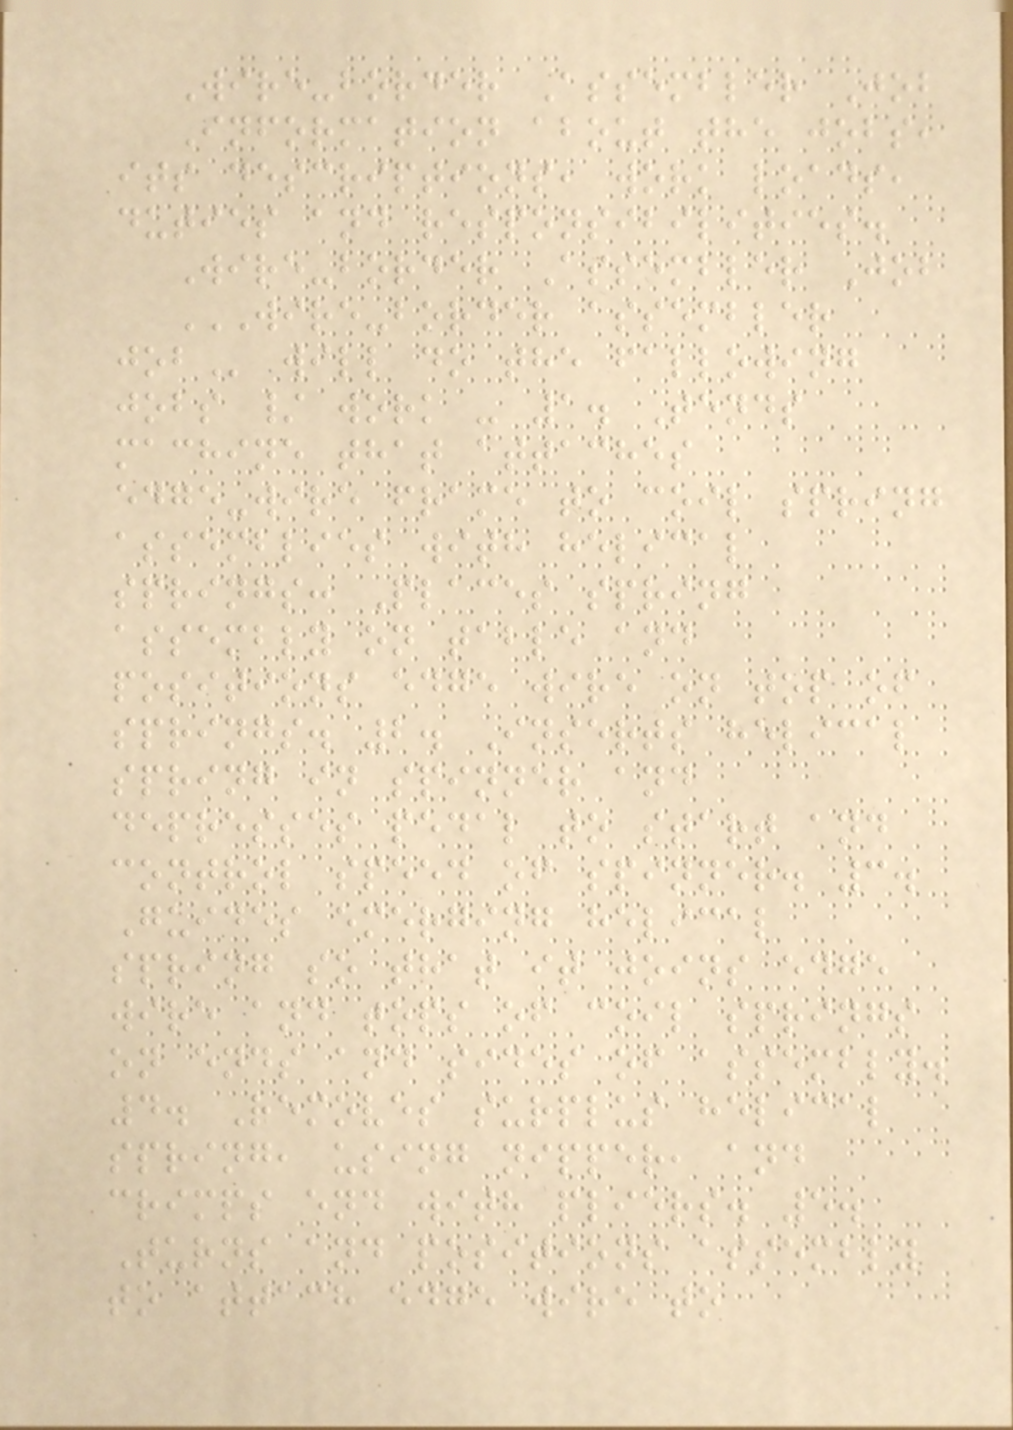Wire-border Assembler Job
Information about the jobs,
its descriptions, work loads,
duties and responsibilities.
Wire-border Assembler Job
WIRE-BORDER ASSEMBLER
JOB will do the fallowing
jobs / work - 1. Tends
machine that attaches
edge-wire frame to coil spring
assemblies with helical
springs: Places spring
assembly on table and
positions edge wire on top of
springs. 2. Inserts helical
spring in spinner and
depresses pedal to start and
control speed of spinner. 3.
Guides emerging helical
spring so that it joins edge
wire and tops of coil springs
on ends and sides of assembly.
4. Removes surplus helical
spring, using nipper, and
crimps end with pliers. 5.
Turns and positions assembly
to attach edge wire to
